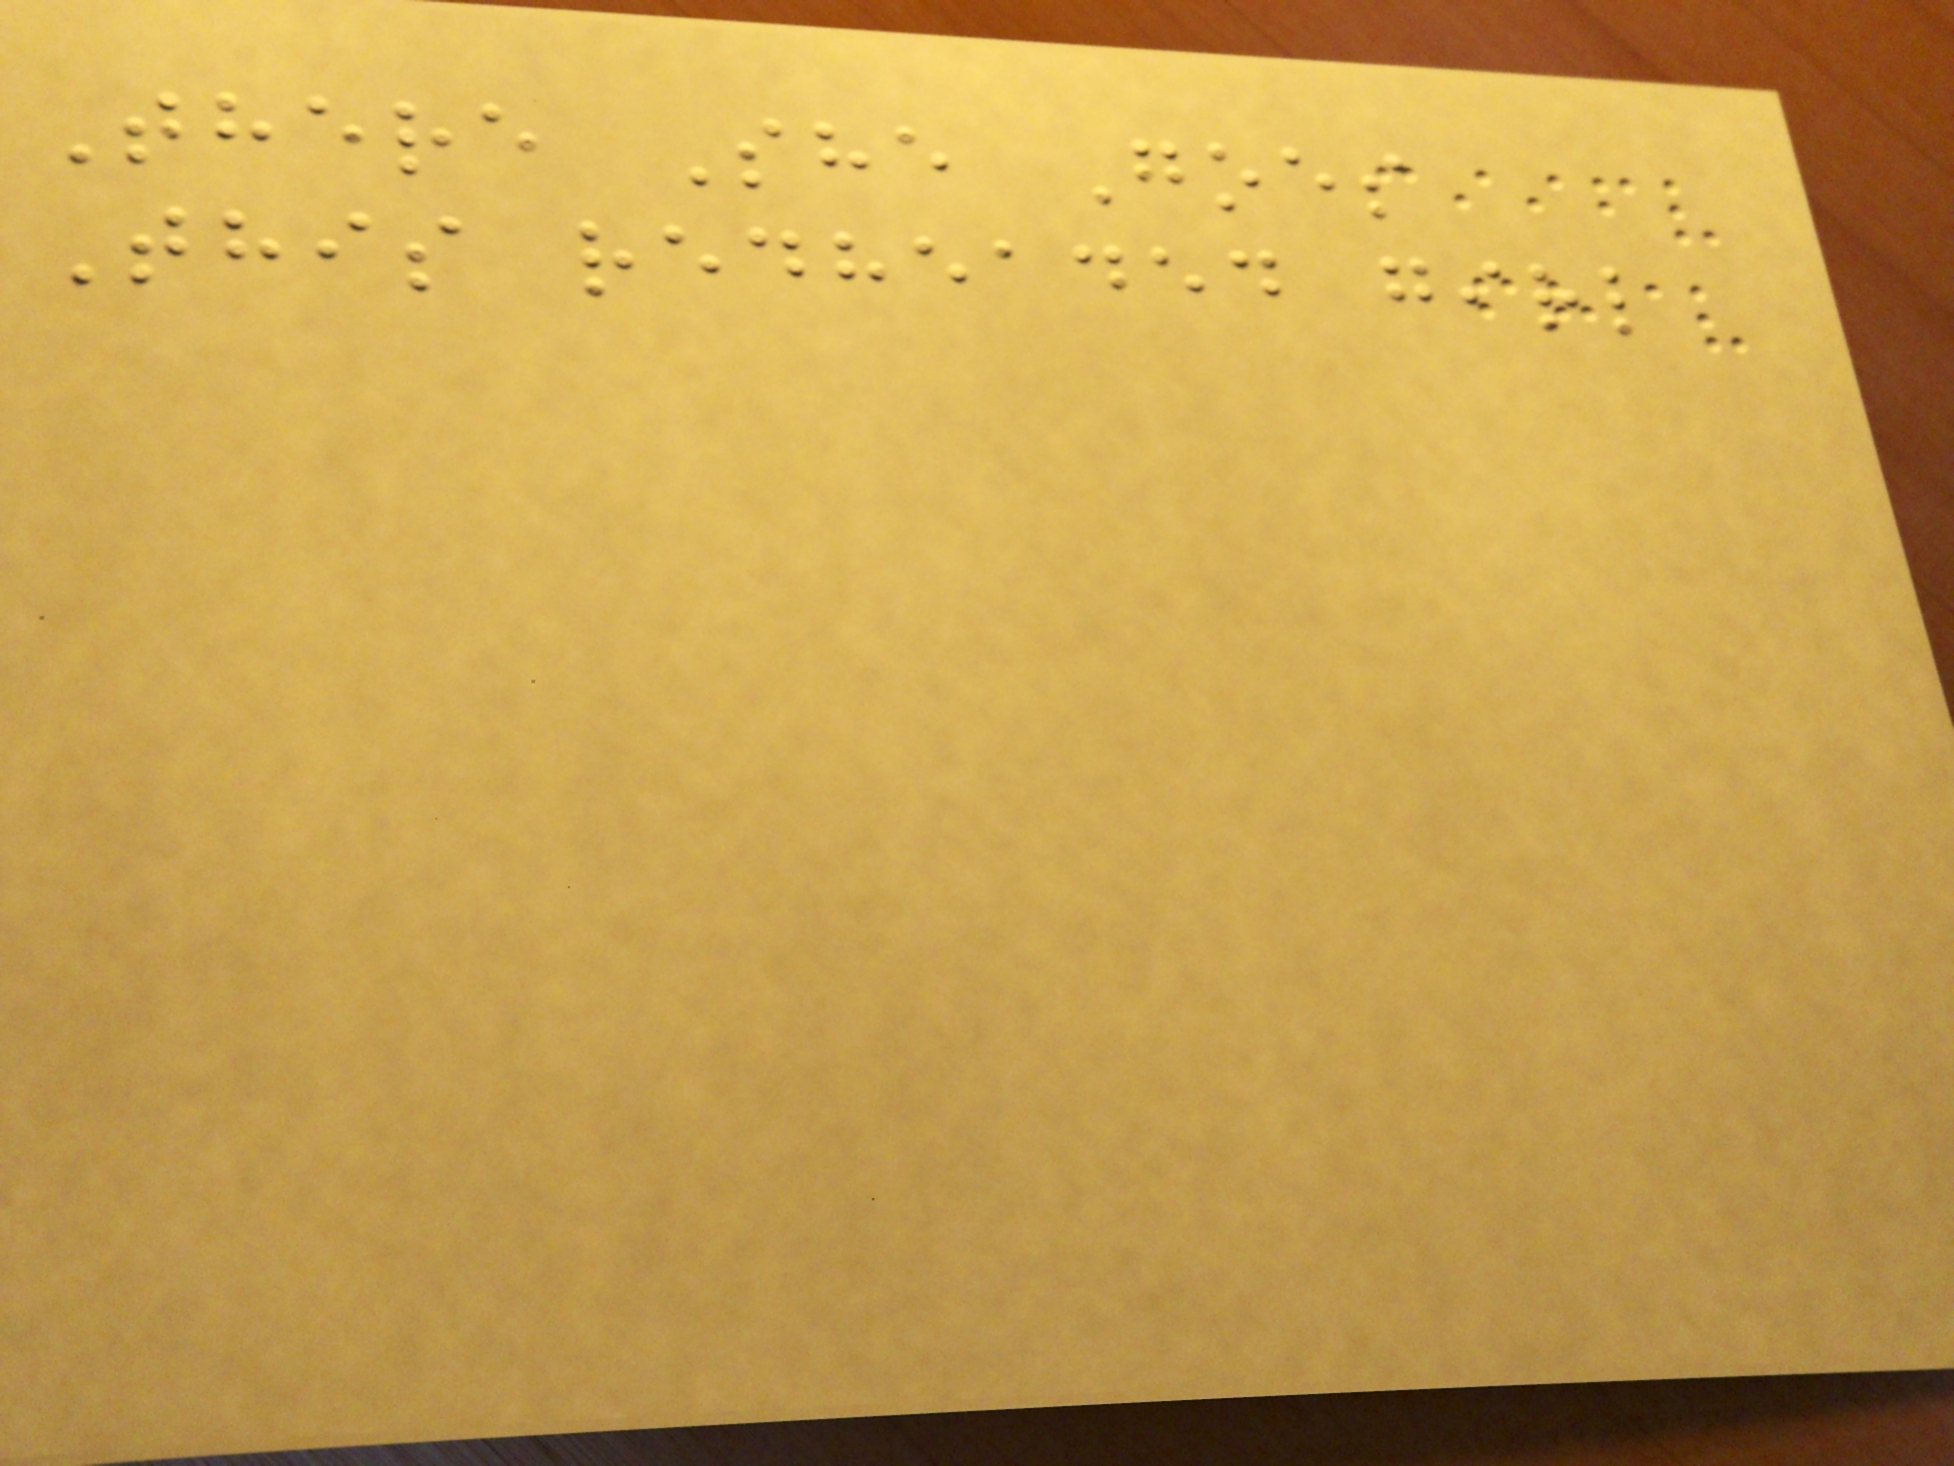There She Goes
This redheaded girl
